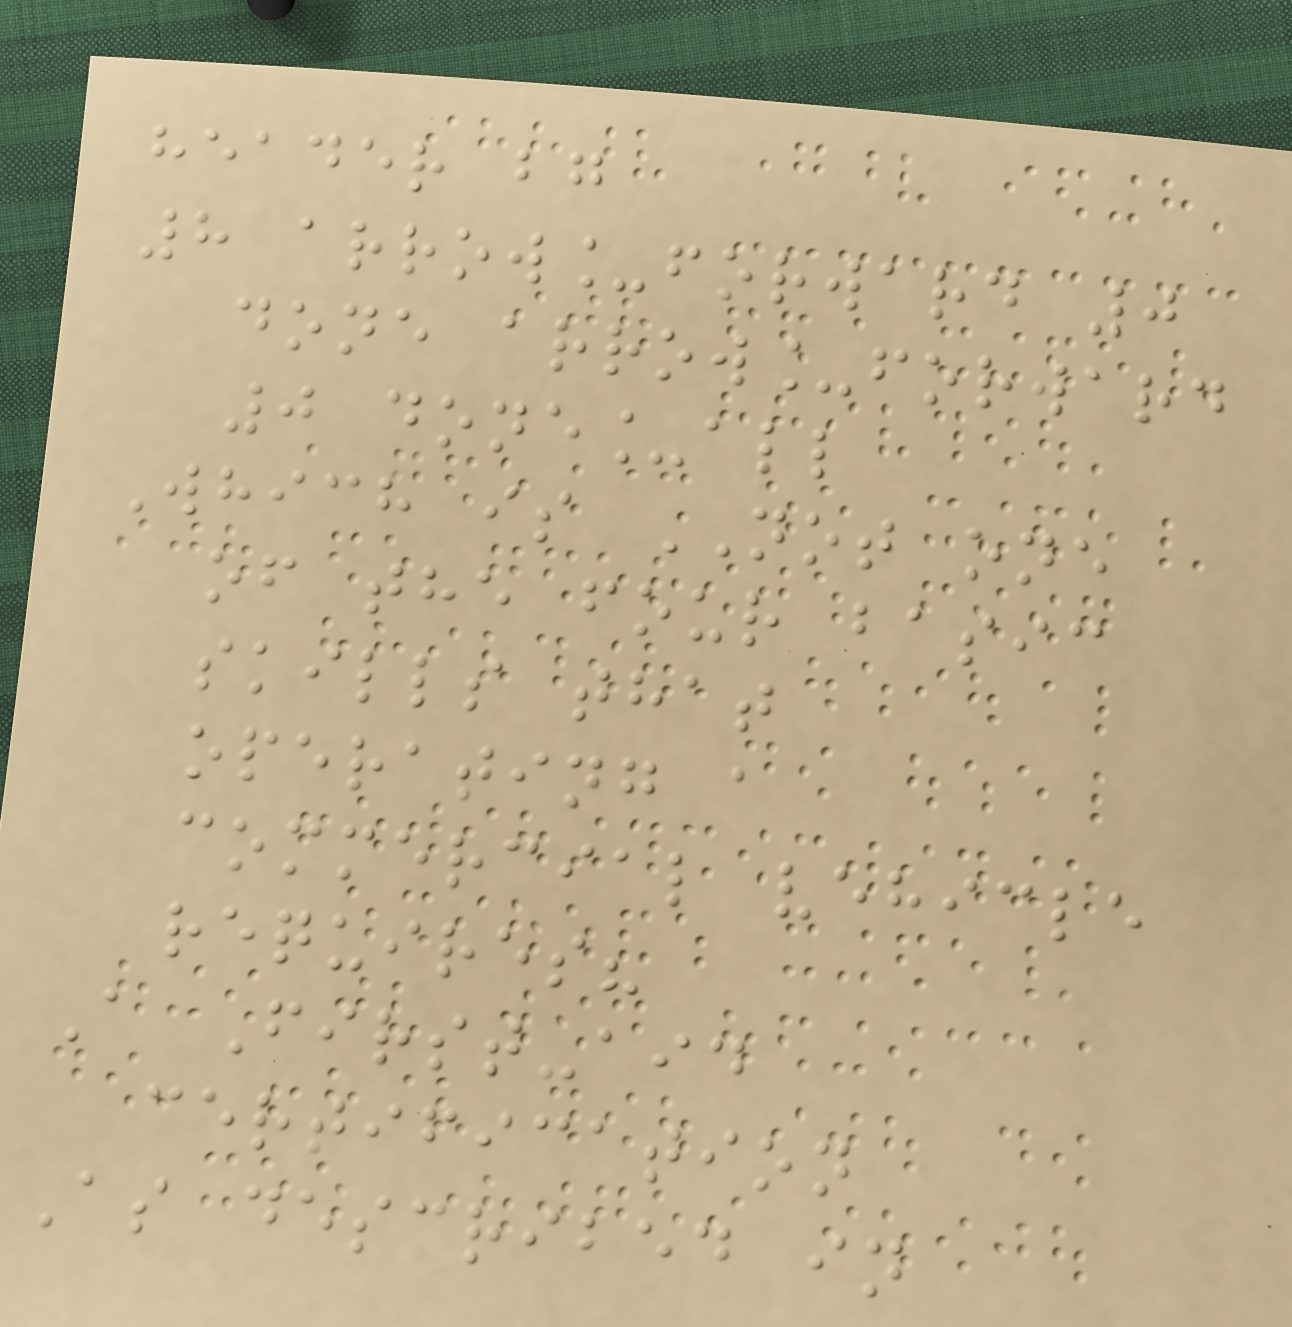header bg
8 arrow_forward 0
done arrow_forward
0 done_all
Which is NOT one
of the four basic
skills that
operating a
commercial vehicle
requires?
A First-aid
certification
As described in
